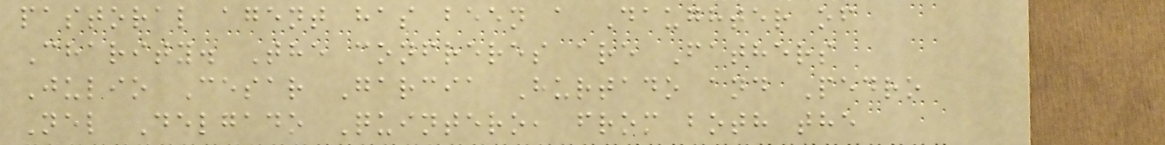pastoral agent has been a Daughter of
Charity. The confreres are Fathers
Julio Cesar Garcia Hurtado and Pedro
Nel Delgado Quintero, from both the
